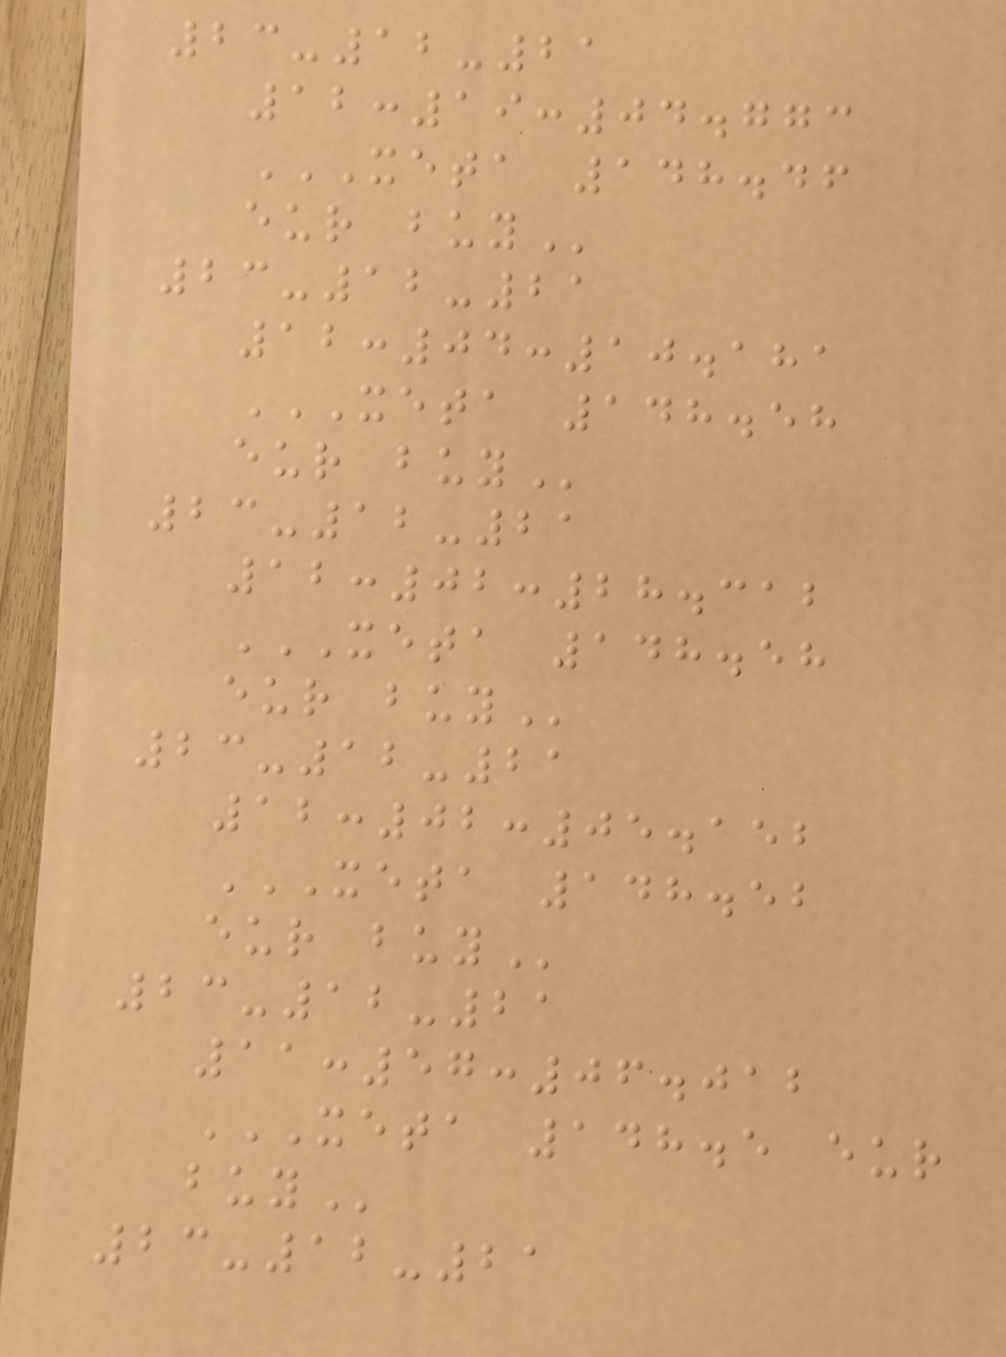23-12-21
12:19:04.773
XETA 148.46
EUR BUY
23-12-21
12:04:10.181
XETA 148.58
EUR BUY
23-12-21
12:02:28.312
XETA 148.58
EUR BUY
23-12-21
12:02:05.152
XETA 148.52
EUR BUY
23-12-21
11:57:06.012
XETA 148.5 EUR
BUY
23-12-21
